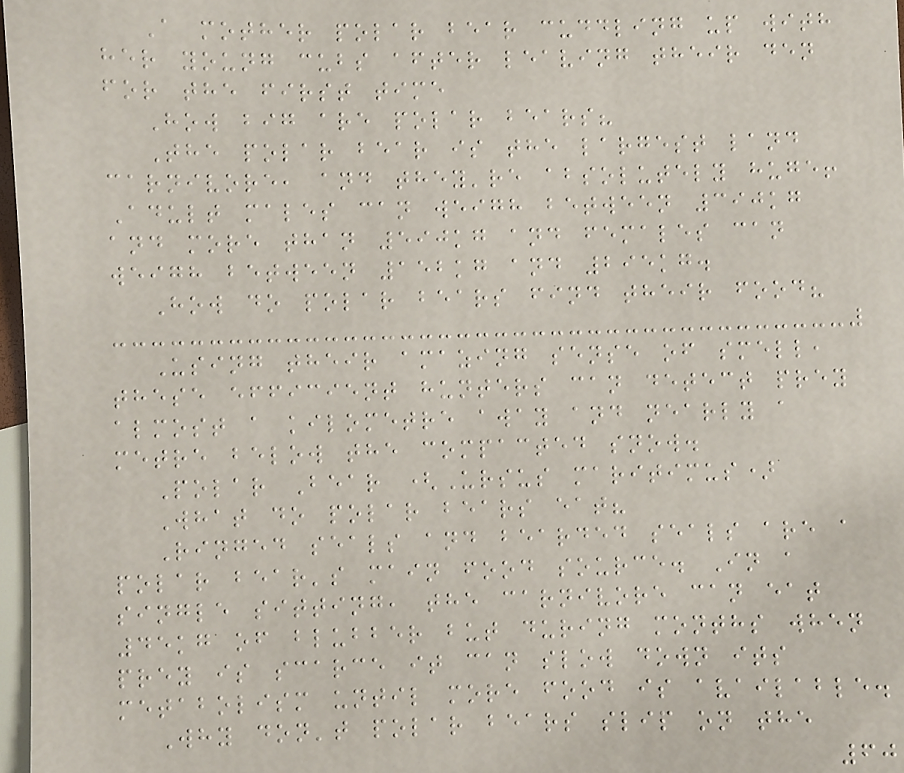A mother polar bear cuddling up with
her young cubs after leaving their den
for the first time
How big are polar bears?
The polar bear is the largest land
carnivore, and they're absolutely huge!
Adult males can weigh between 390kg
and more than 590kg and females can
weigh between 152kg and 295kg.
How do polar bears find their food?
Using their amazing sense of smell,
these efficient hunters can detect prey
almost a kilometre away and nearly a
metre below the compacted snow.
Polar Bear (Ursus maritimus)
What do polar bears eat?
Ringed seals and bearded seals are a
polar bear's main food source. In a
single sitting, the carnivore can eat
45kg of blubber but during months when
prey is scarce it can slow down its
metabolism until more food is available.
Why don't polar bears slip on the
60
